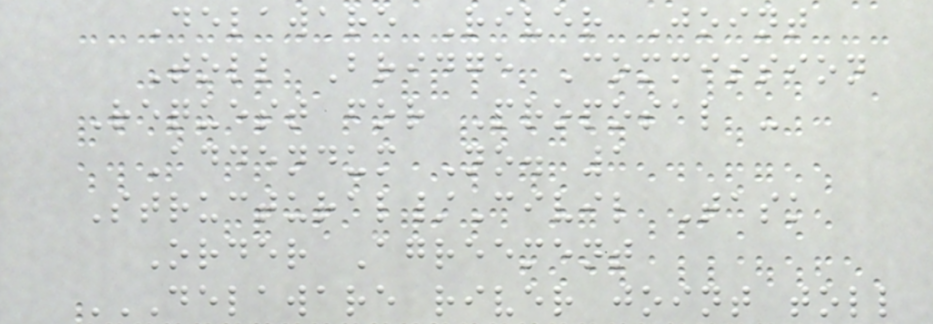Delaware River Joint
Toll Bridge Commission
Request for Proposal -
Addendum No. 1
Structural/Civil Task
Order Agreement
DELAWARE RIVER JOINT TOLL
